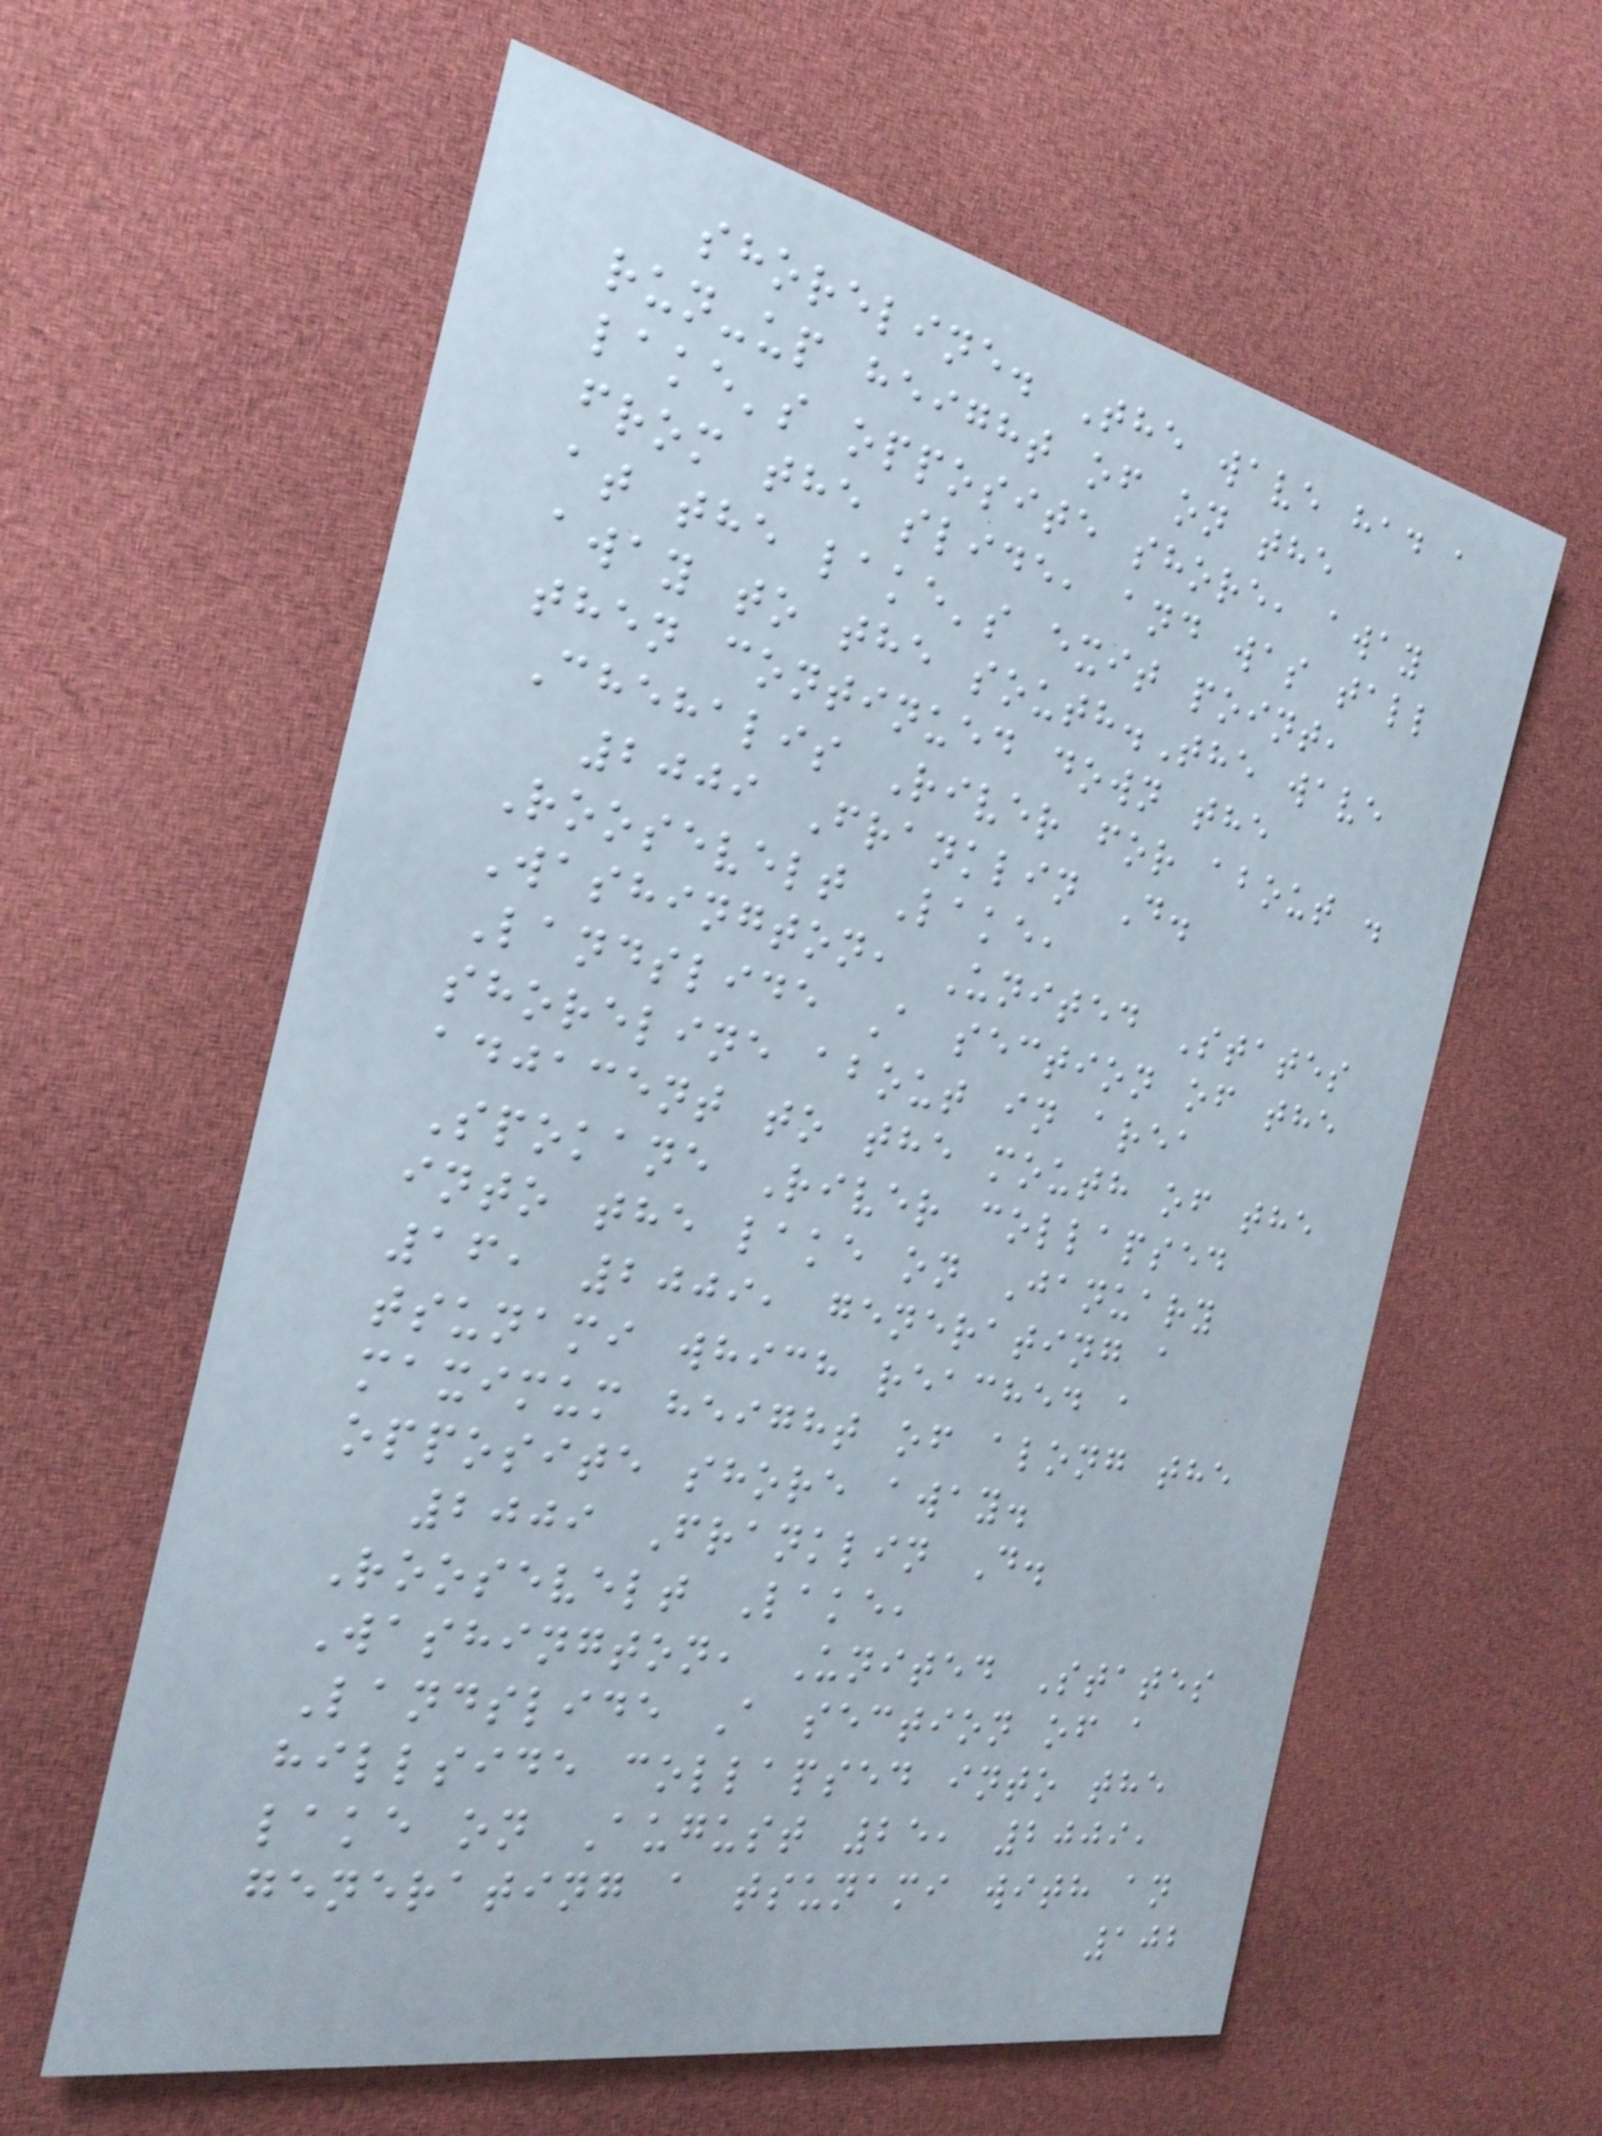shoreline. The wave had a
run-up height of on the
lake's opposite shore, away
from the slide, and was tall
at the lake's exit point,
away to the south.The wave
then continued down the
Chehalis River for about .
2009 Franklin D.
Roosevelt Lake,
Washington, United States
Landslide A section of the
shoreline about in area
adjacent to the mouth of the
Spokane River collapsed
into the lake on January
16, 2009, generating a
tsunami which reached a
maximum height of along the
opposite shore away.
2009 Franklin D.
Roosevelt Lake,
Washington, United States
Landslide A section of a
hillside collapsed into the
lake on August 25, 2009,
generating a tsunami with an
102
